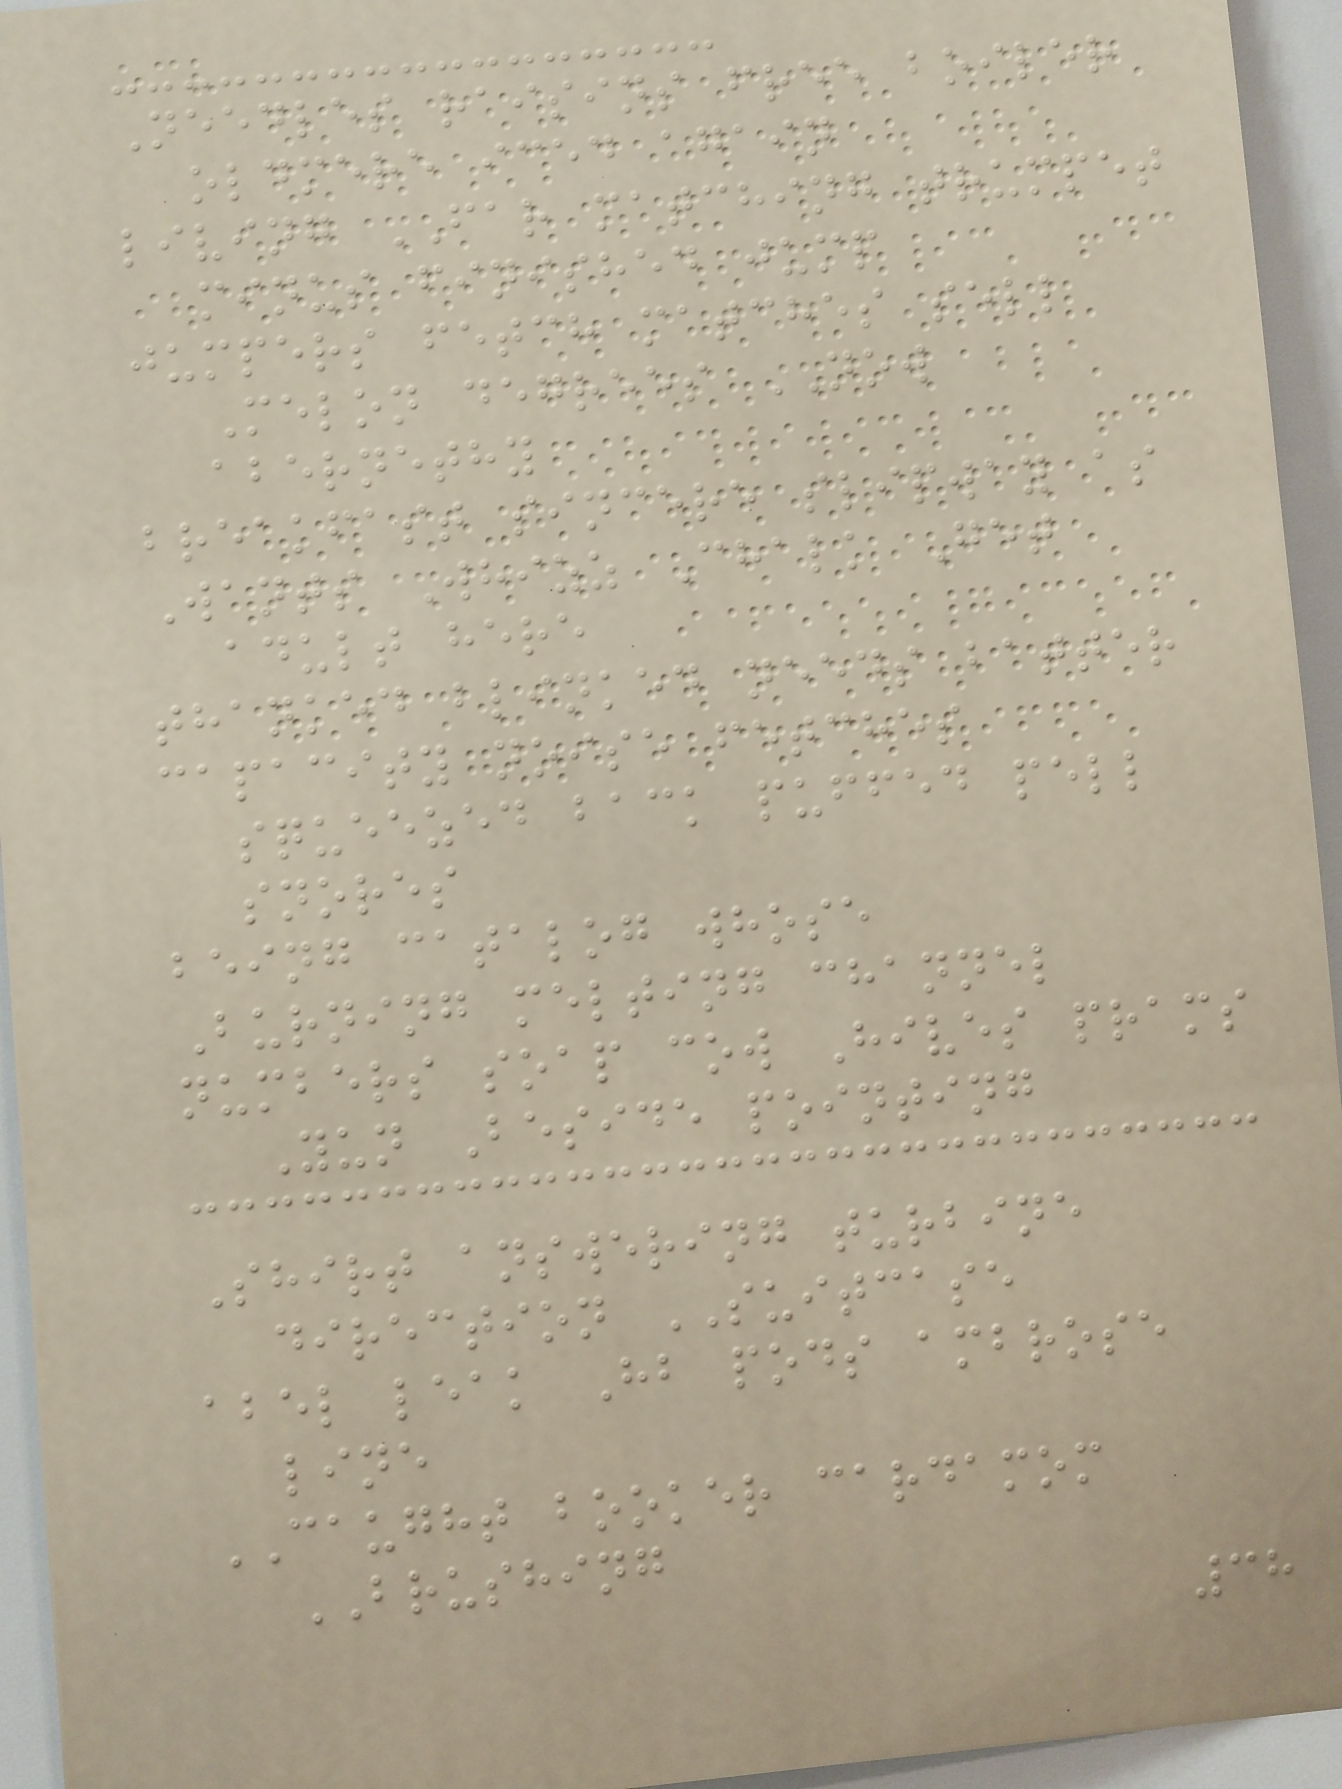Needles raisins free boiler
oldmere iced again
living FAR matching trumpet
minus finished jump
jumpers fetch matches sell
Melon degrees NOW
abernethy
breakfast sincere slipway as
Wants Whizz Chalk Get
adult here
thanked blinked needs batter
capacity noise fetches
squeezed back puffed pell
snores
being catalog whose
Burning melting channel
numbers soap cow Hives prams
Yun Beside pointing
Shirt answering turbine
direction SUITCASE
abel leak Hb pods ambrose
line
CAUGHT booker cardamom
BRUSHING
38
